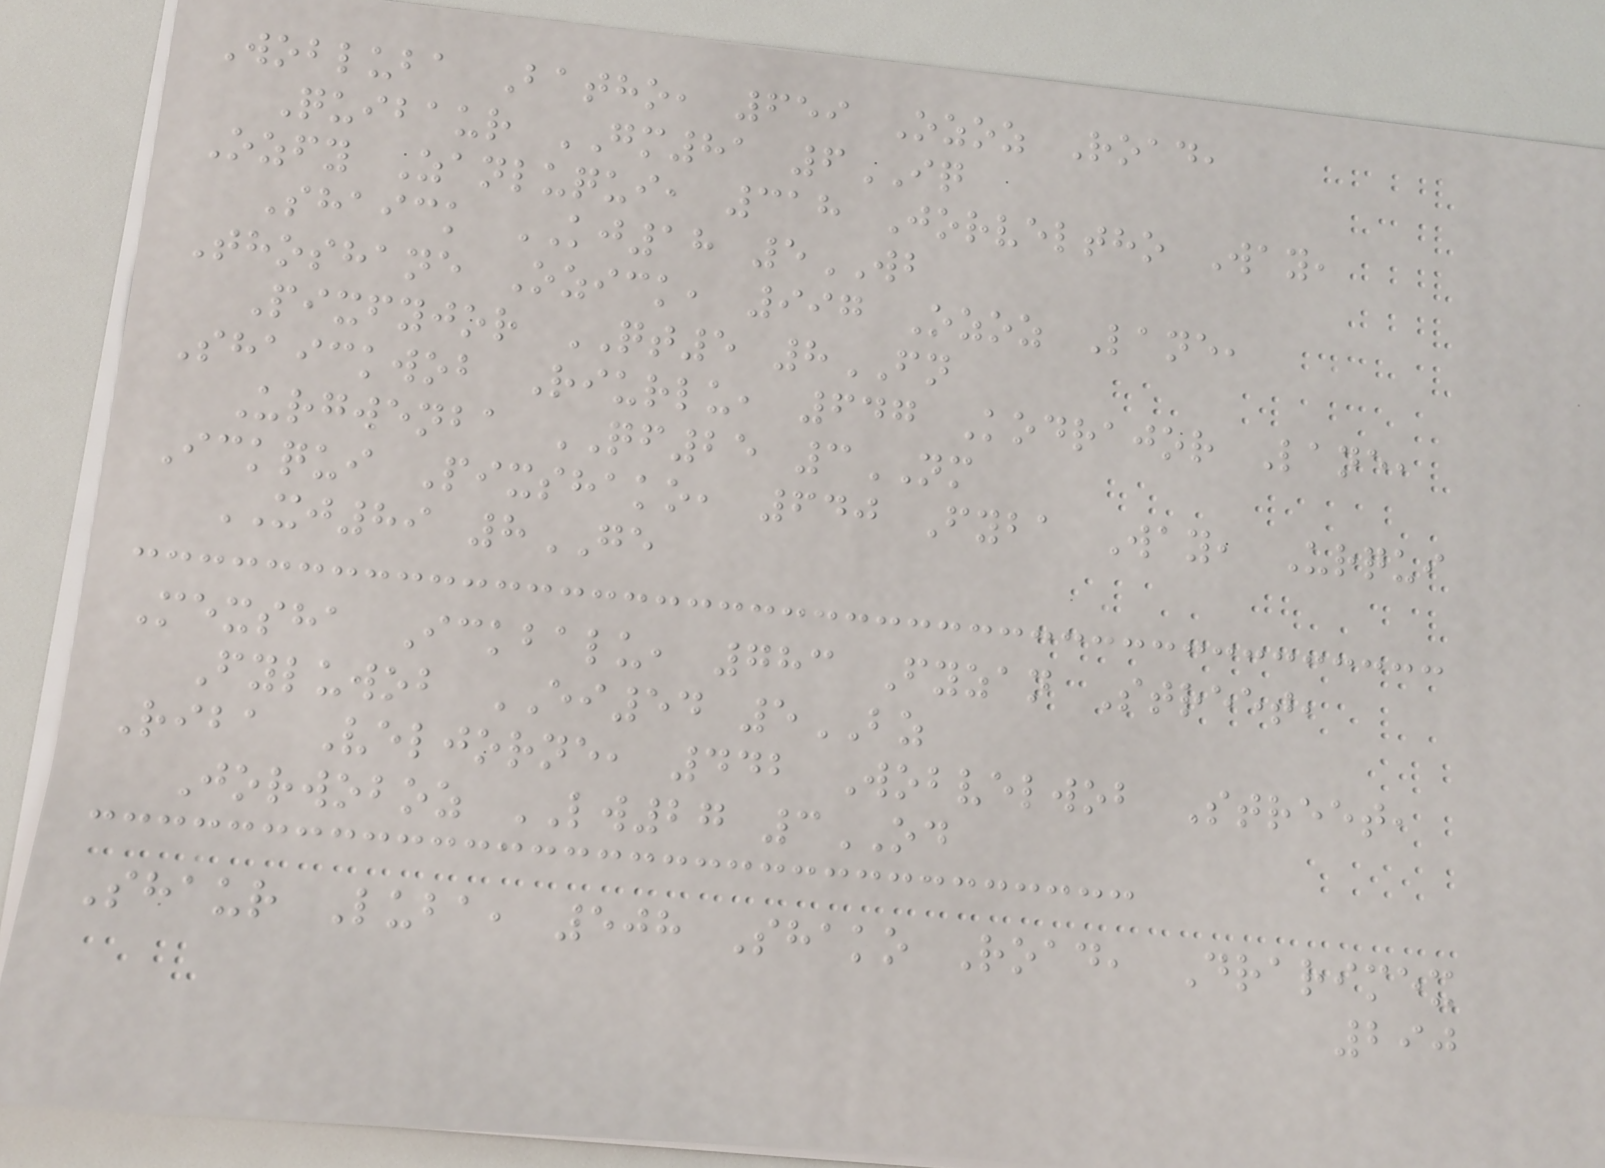Wobluba Batho, 659 Ozoz Road,
Quibaur GM81 6IQ
Ozfy Zanluqui, 318 Jorveltho Way,
Shaick KJ18 5WB
Thoshane Ozick, 997 Ozoz Lane,
Pixfyjor QT5 8FN
Shaickwob Riurlu, 647 Kodrajor Lane,
Urgwenba QF25 3NM
Ickqui Pixshako, 640 Fyba Way, Urqui
XJ89 8GE
Mexsha Ickbalu, 783 Fyzan Street,
Fyluwob EI54 5BZ
Riba Veljorne, 442 Wobvelwob Street,
Jorwoboz LW27 3OD
Shaur Luba, 508 Shako Road, Drarimex
290
